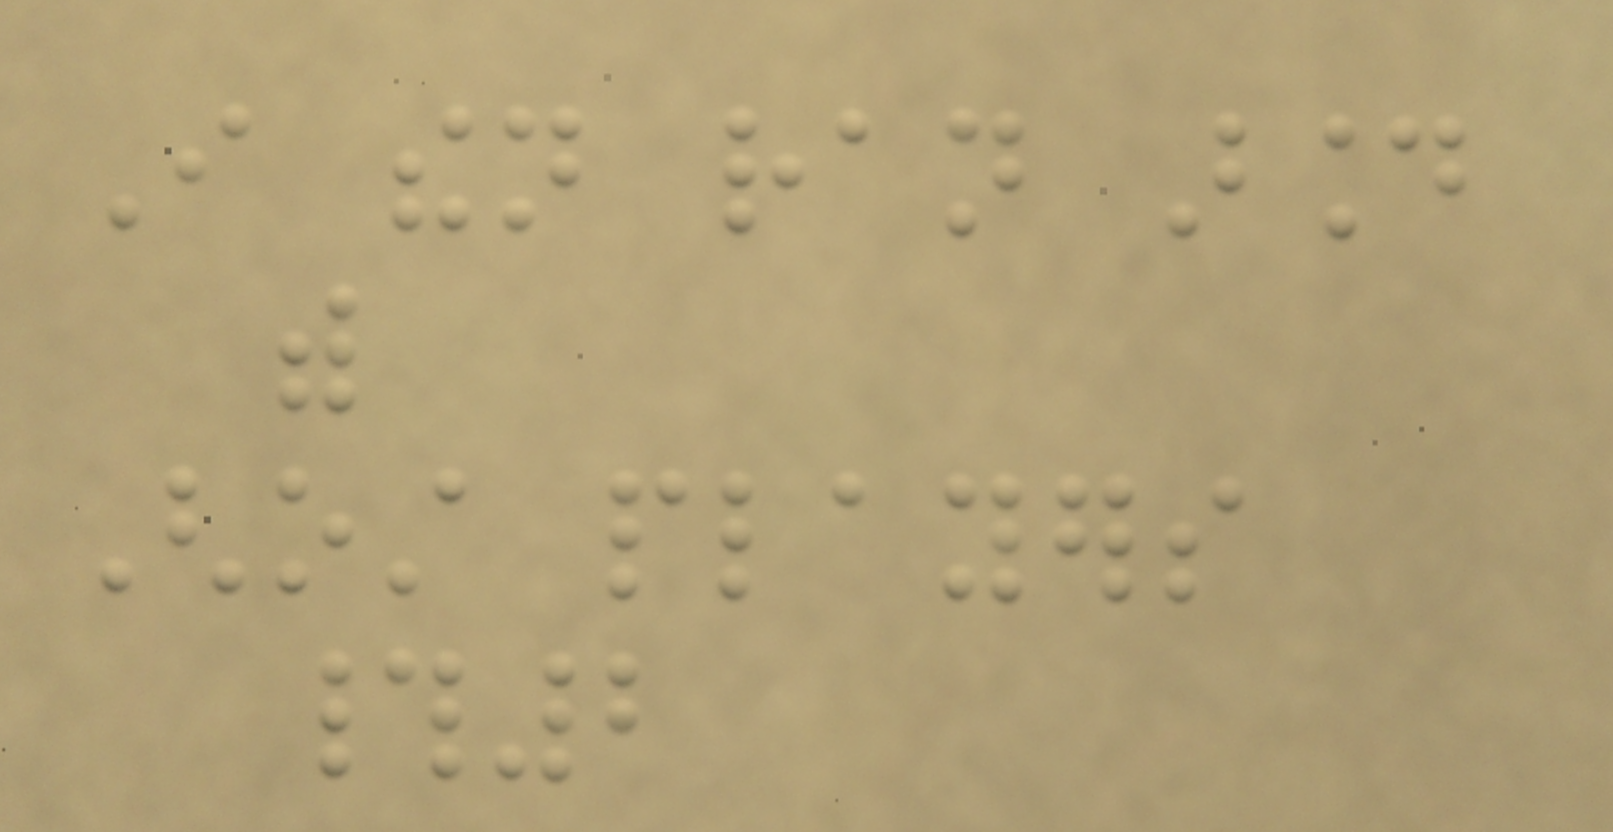I then ran around
with
Ghost players
#2
